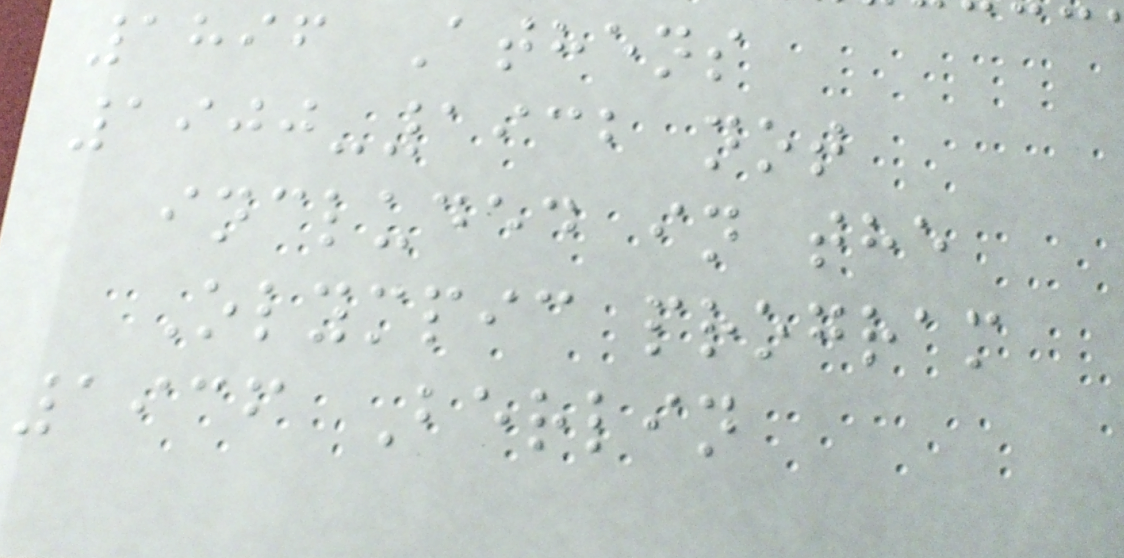1896 Athens
1900-1932 not
included in the
Olympic program
1936 Berlin
